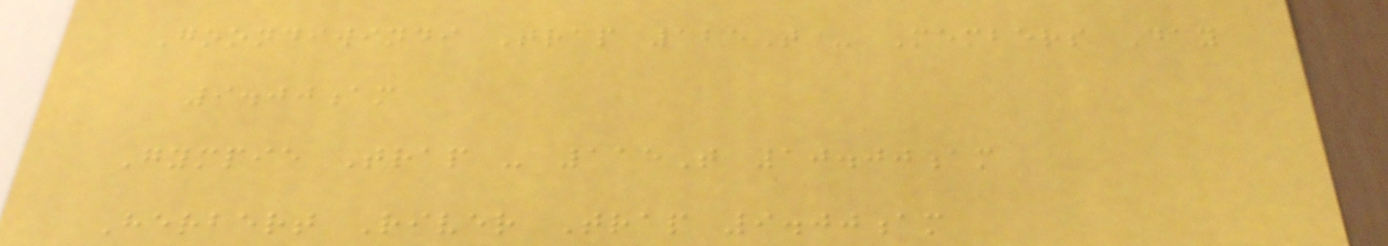Goondiwindi Trap 125T - Members Day
9.00am
Gympie Trap - 115T 10.00am
Herbert River Trap 9.00am
